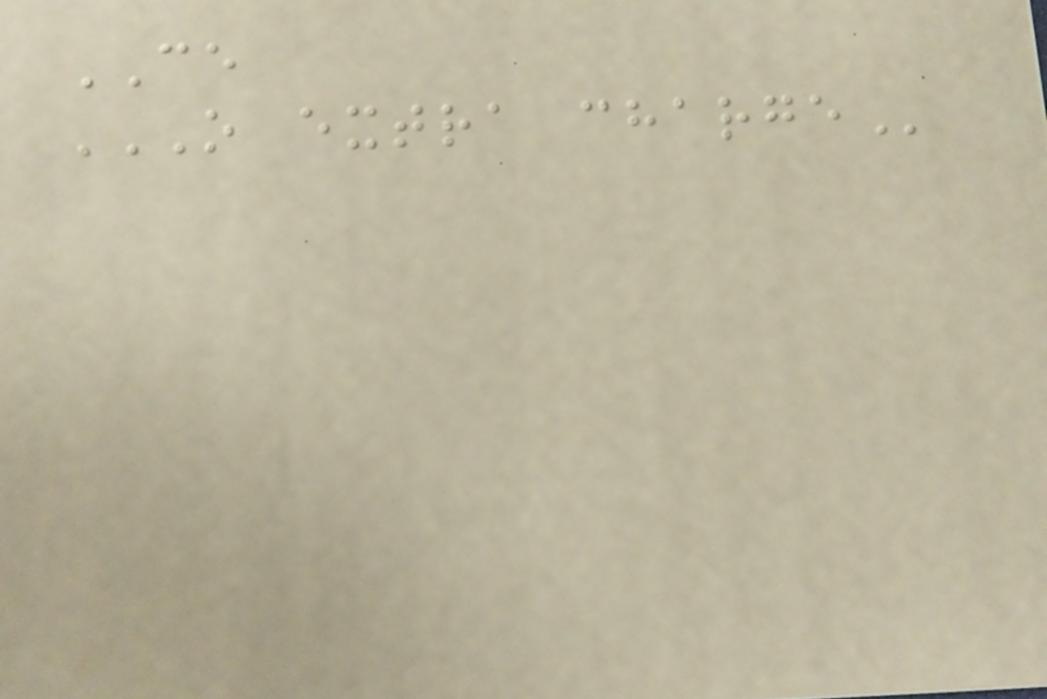CE
O EXTRA CHARGE
